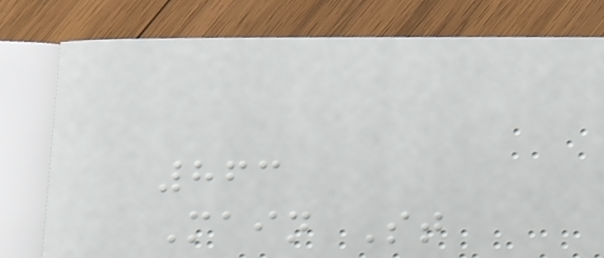863
Main St
